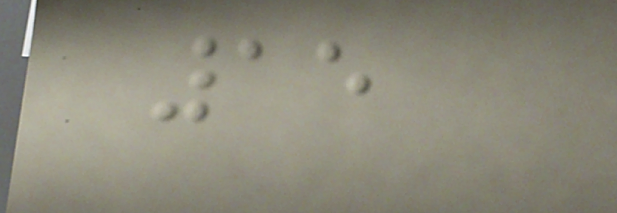15
